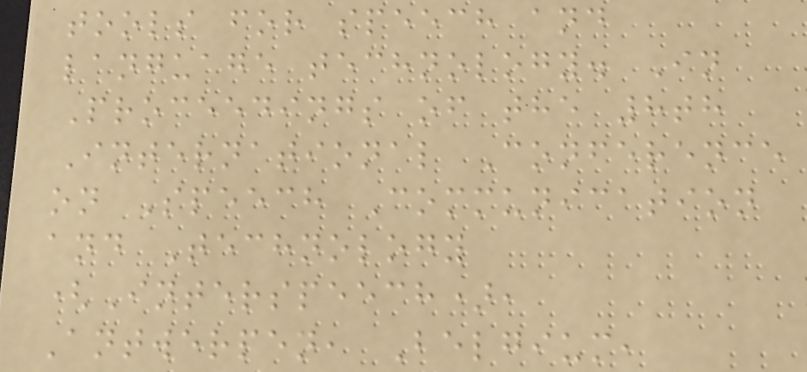tools for speech and
language technology. In
Proceedings of the 8th
International Conference
on Speech Communication
and Technology
(Interspeech),
Antwerpen, Belgium,
